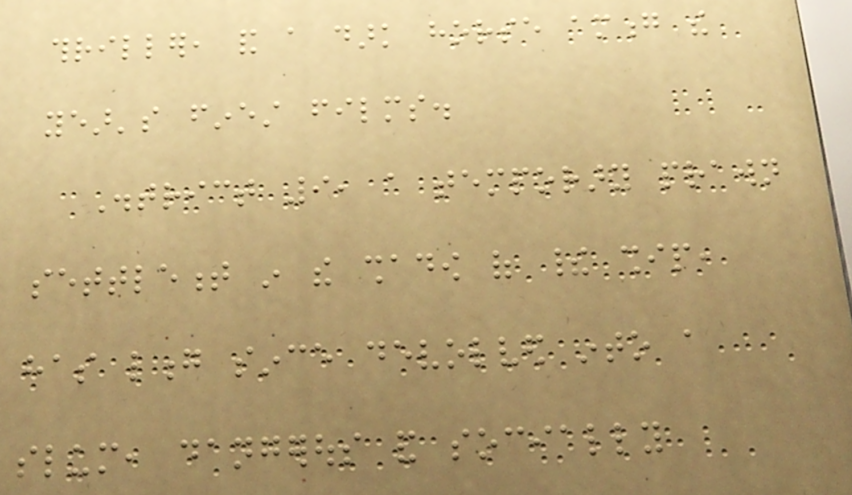thriller, and a dark horse among the
year's finest films.
District 9, a temporary prawn
settlement in the shadow of their ship,
has long since devolved into a
slum, dangerous and socially
